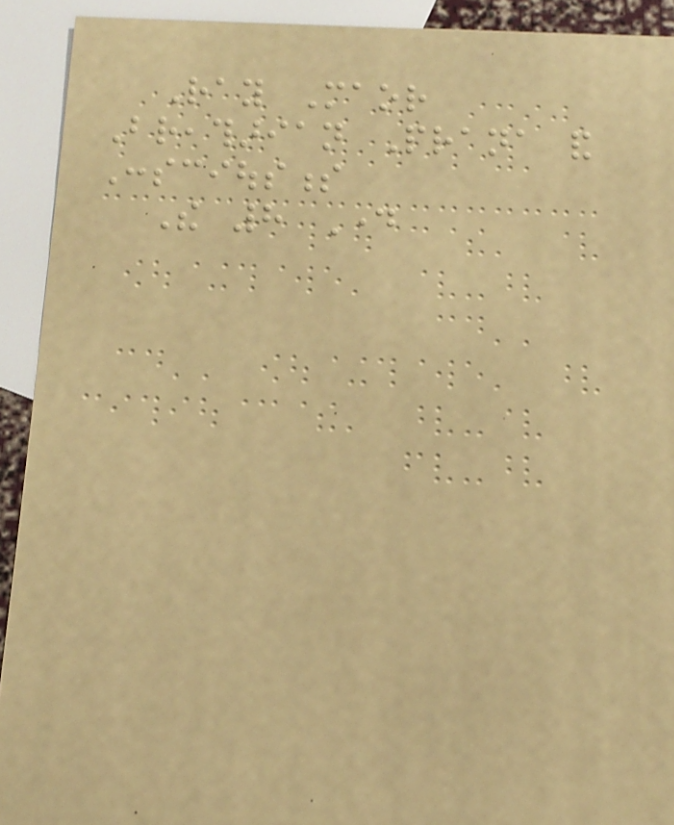Ray Maor
Breatharian Prana and
Consciousness
The 8 Day
